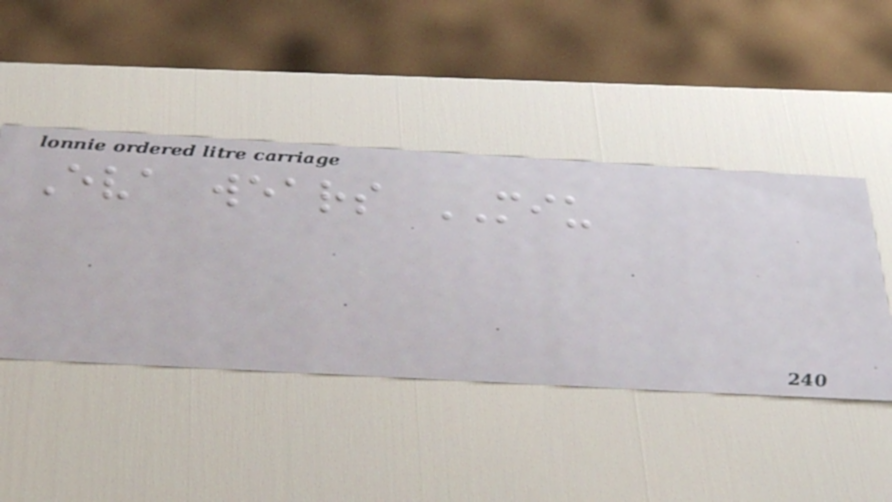Eva wears MIU
